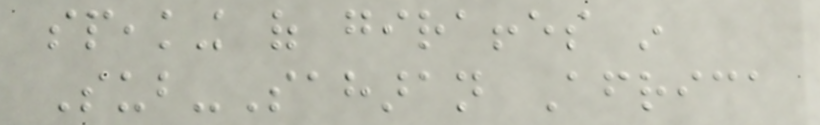speaking of giraffes in
Sub-Saharan Africa
